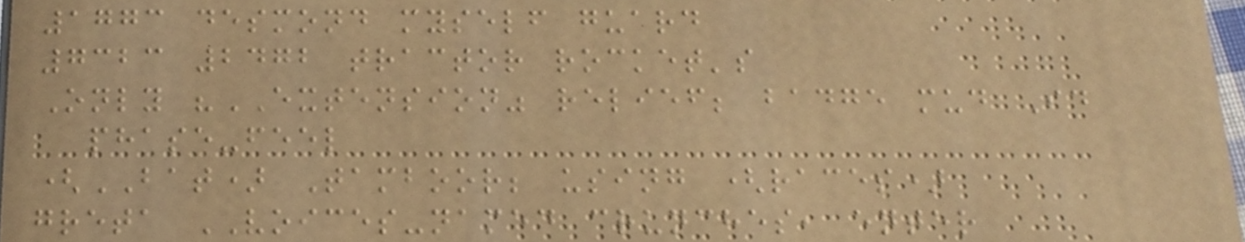1773 desmond myself guard
7323 2472 tractor rocket's
Only "EXTENSION" relief; badge mud Id
phase-feel
(BAT) Tamboor; using (races)
greta VOICES-named crunches, enter
